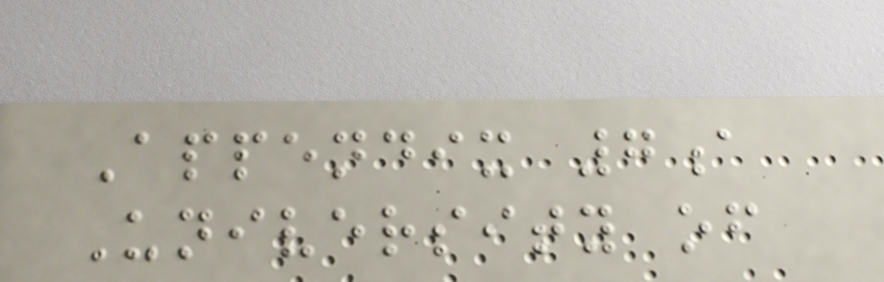Appendix 7a
University of
